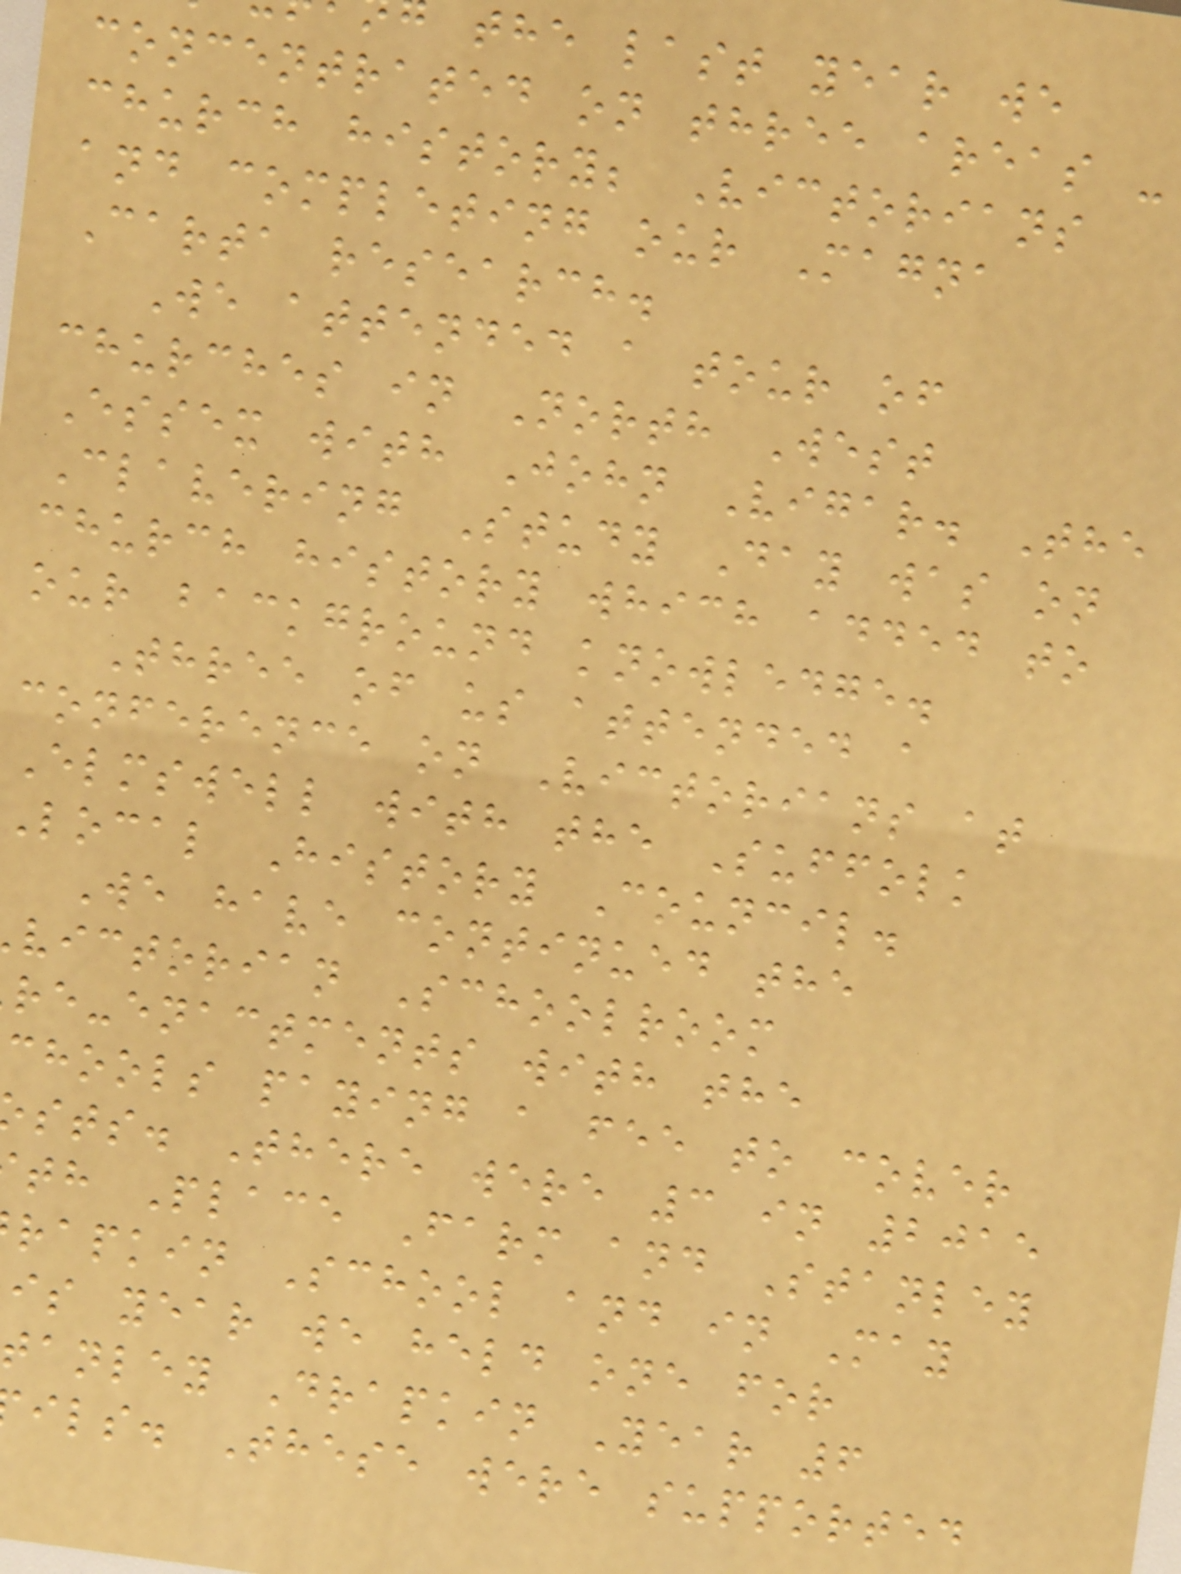the last year we
concentrated on three areas -
church history; Victorians
and completing our Magna
Carta research.
We attended a tour of
churches in North West
Essex with John Vigar. The
Clavering Study Day was on
church history which added to
our background knowledge.
Three of us attended a
conference on Victorians at
Elmswell with the Suffolk
Local History Council.
We have continued the
victorian Schoolroom
re-enactments with the
chools paying a fee to cover
sts. There were 3 in 2015
th Place Farm and Stanley
rapkin School and in May
is year we held one for
tanley Drapkin Year 6
ils. These were supported
